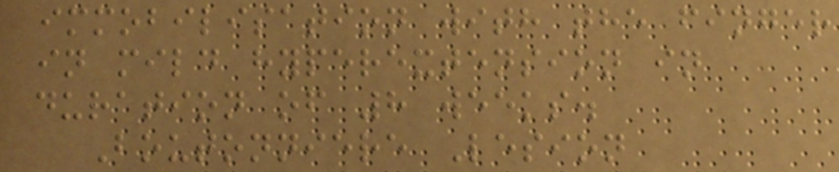immobilisation with the finger
in mild hyperextension in
duration of 8 weeks.
Boutonniere Lesion
